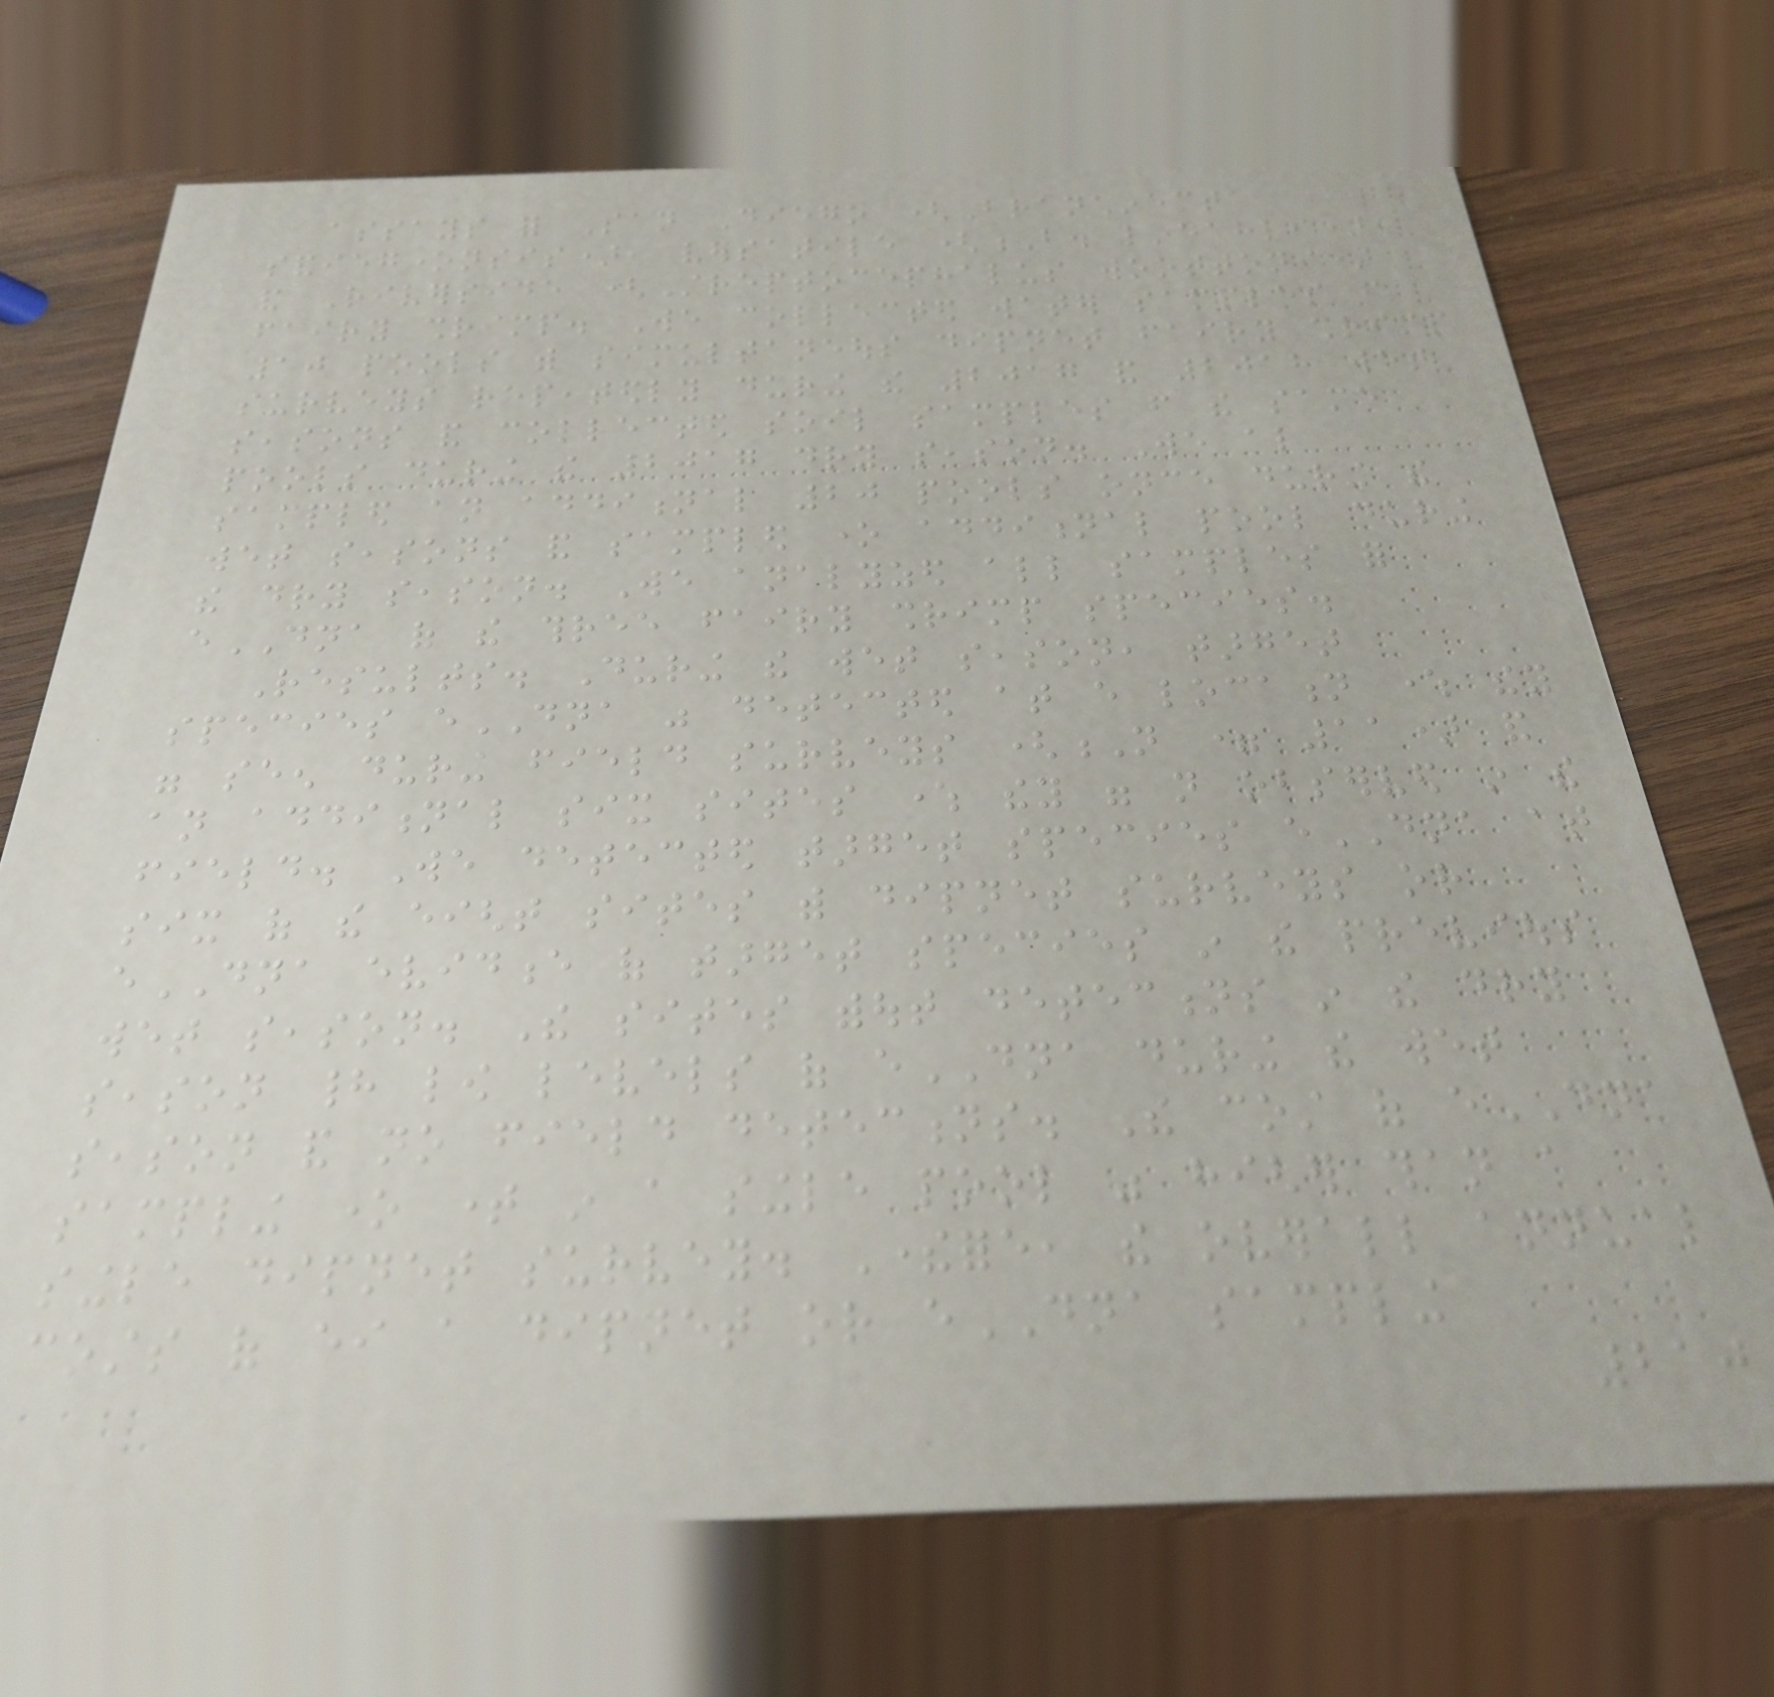assays for San Diego (Branchinecta
sandiegonensis), versatile (B. lindahli),
and Riverside (Streptocephalus woottoni)
fairy shrimp. We collected water samples from
10 pools with simultaneous dipnet fairy shrimp
surveys repeatedly during the 2017 and 2018 wet
seasons and collected soil samples from the same
pools during the 2017 dry season. We also
sampled an additional 20 pools once during the
wet seasons and sampled one additional pool during
the dry season. We analyzed all samples for
eDNA of the three fairy shrimp species.
Results. During the wet season, target
species eDNA was detected at every location where they
were seen during field surveys (N = 11) and
an additional six sites where they were not observed in the
field. We detected target species eDNA at
six of the eight sites with dipnet surveys or
eDNA evidence of target species in the previous
wet season. The sites without detections in the dry
season had low levels of eDNA during the wet
season and no field detections. The cost of eDNA
sampling one time in a single pool was higher than a
single dipnet survey. Therefore, the overall annual
costs of either a dipnet or eDNA sampling
210
